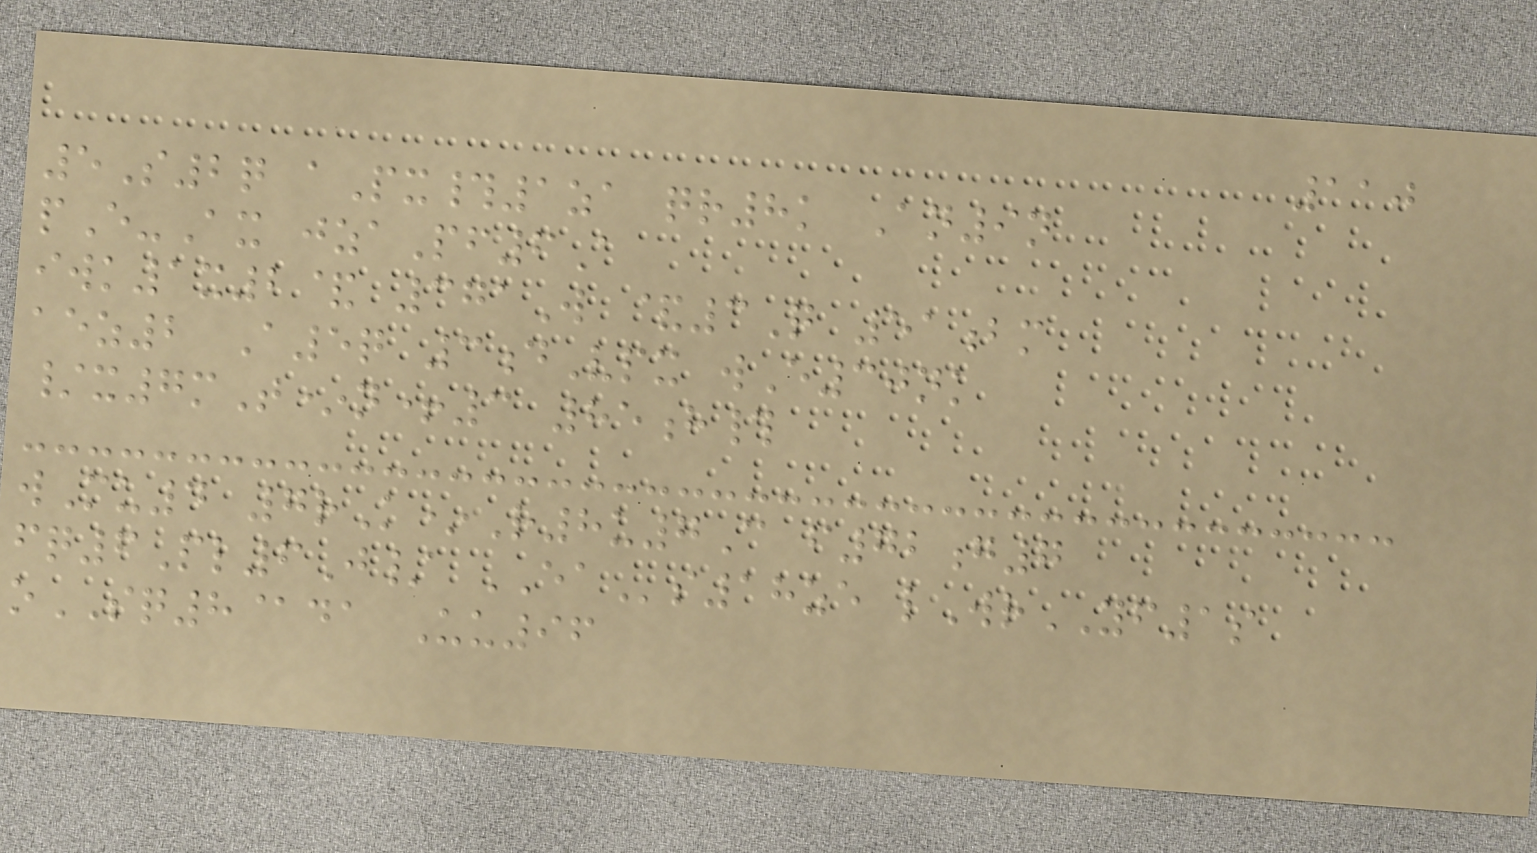110
5S2q aPx#1za qr8k An9n
pE-Ax jzaPf6A
iwk1x2& 371W &3Q 51bm
aez2 A5q 3dVpx wE30nk
/x7mT*n+3 85h#
wMu4 7rK*R8u7C f72g7
fq6Pl6J/ EAs18ze lWrYF1s
oSQ8@da Uu96
